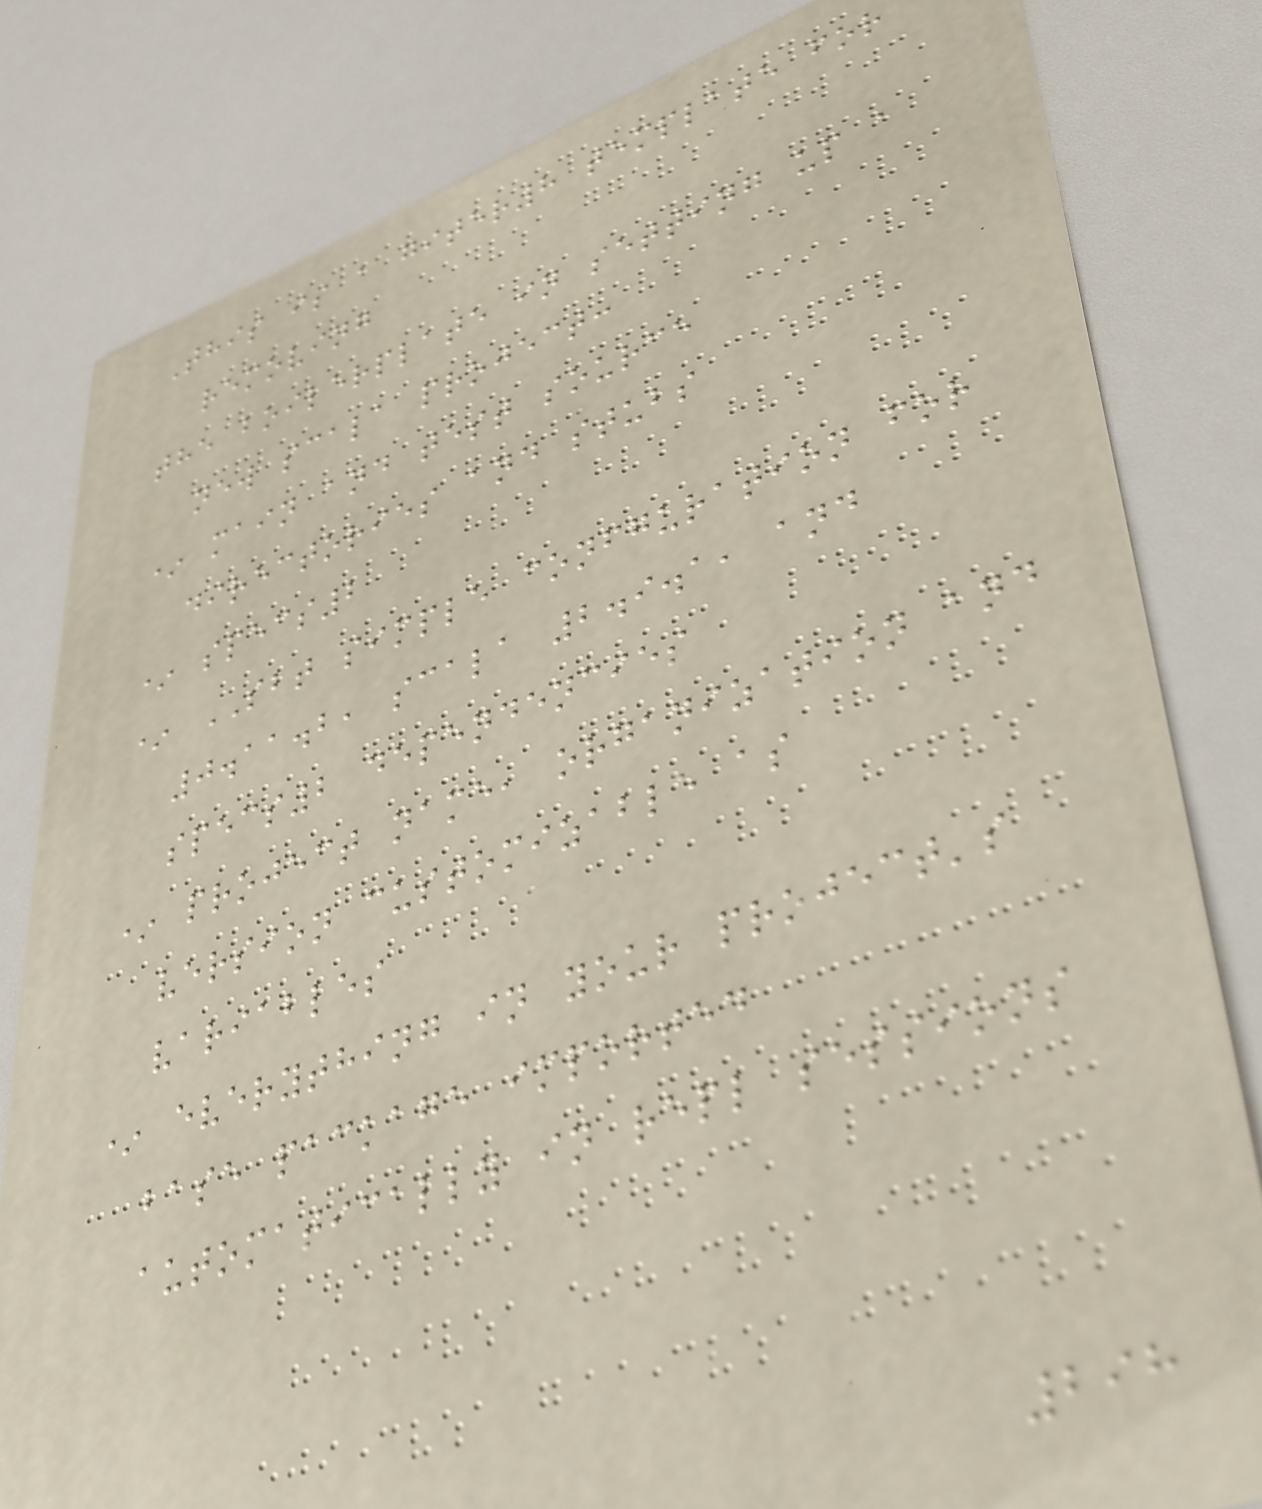This is a giter8 template for
removing
the boilerplate in setting up a
new scala project:
* main and test source
directories and stubs
* specs2
* SBT simple confguration for
0.11.2, scala 2.9.1, and
specs2 dependencies
* project name, organization and
version customizable as
variables
* everything in your project's
base package imported
automatically in repl sessions
298
